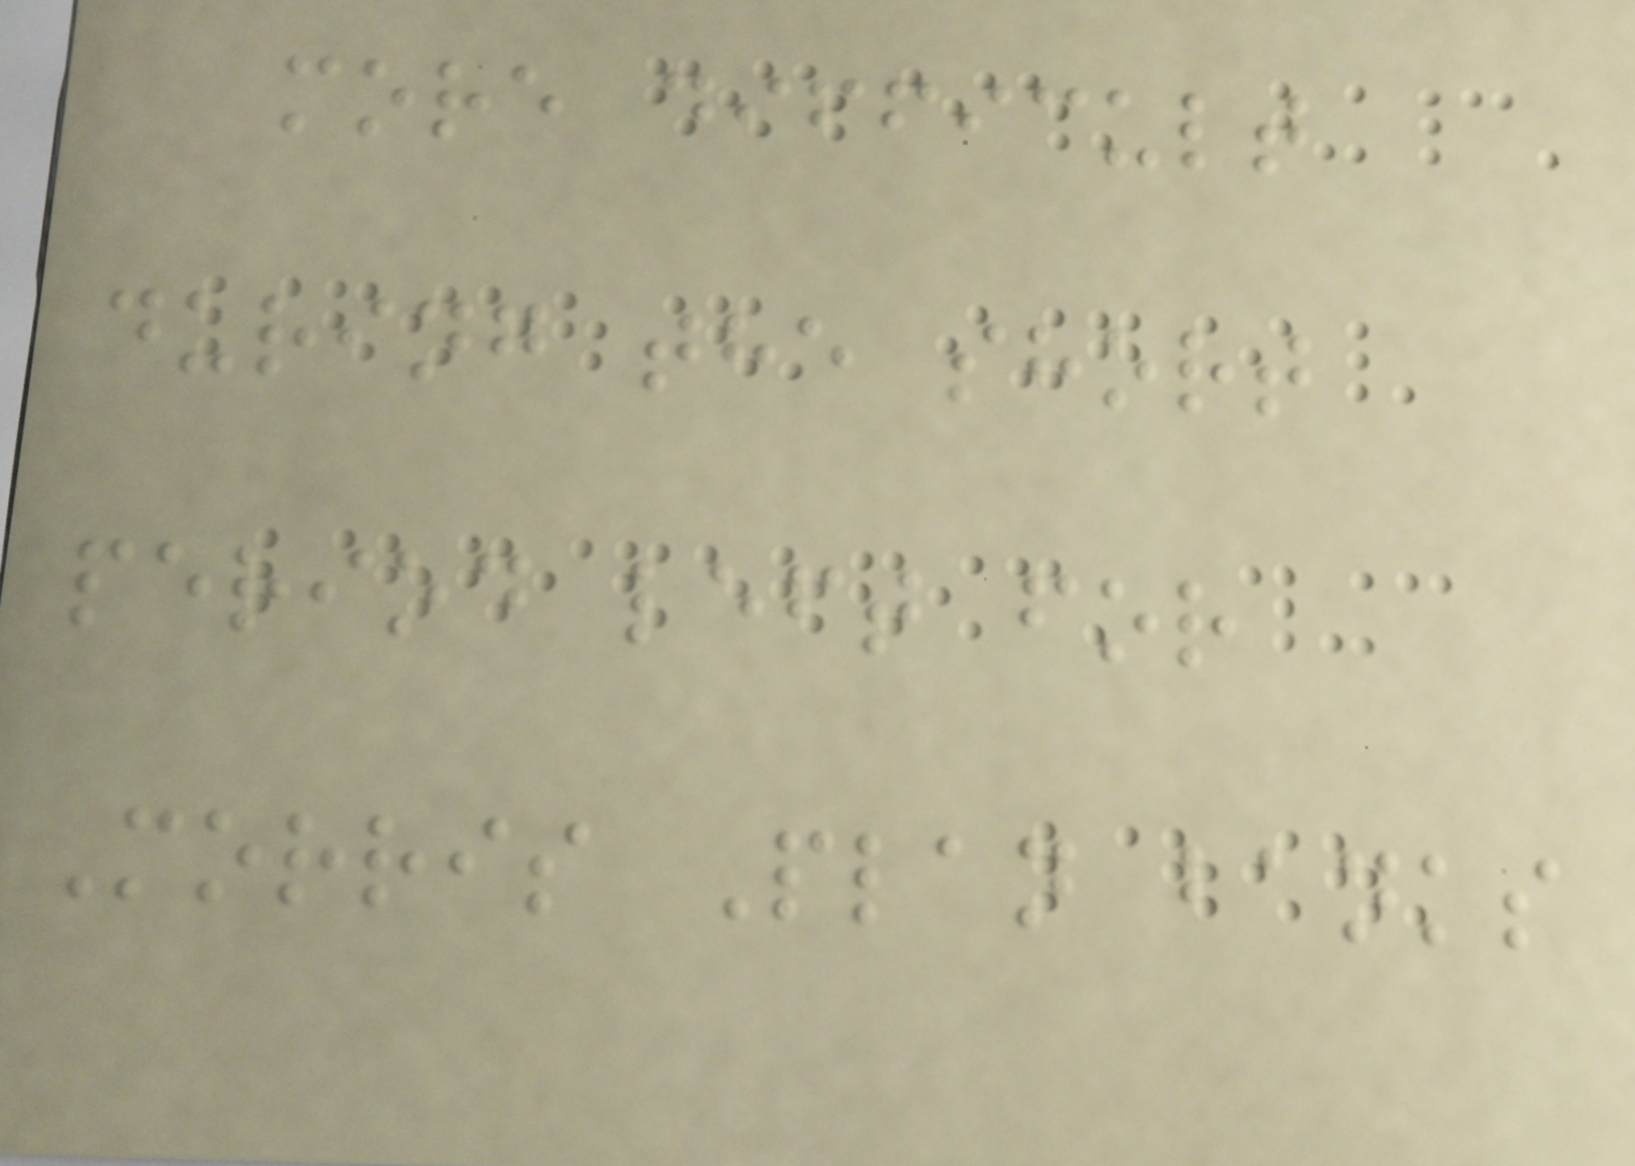more difficult
during the short
period left for
Morris Plan banks
